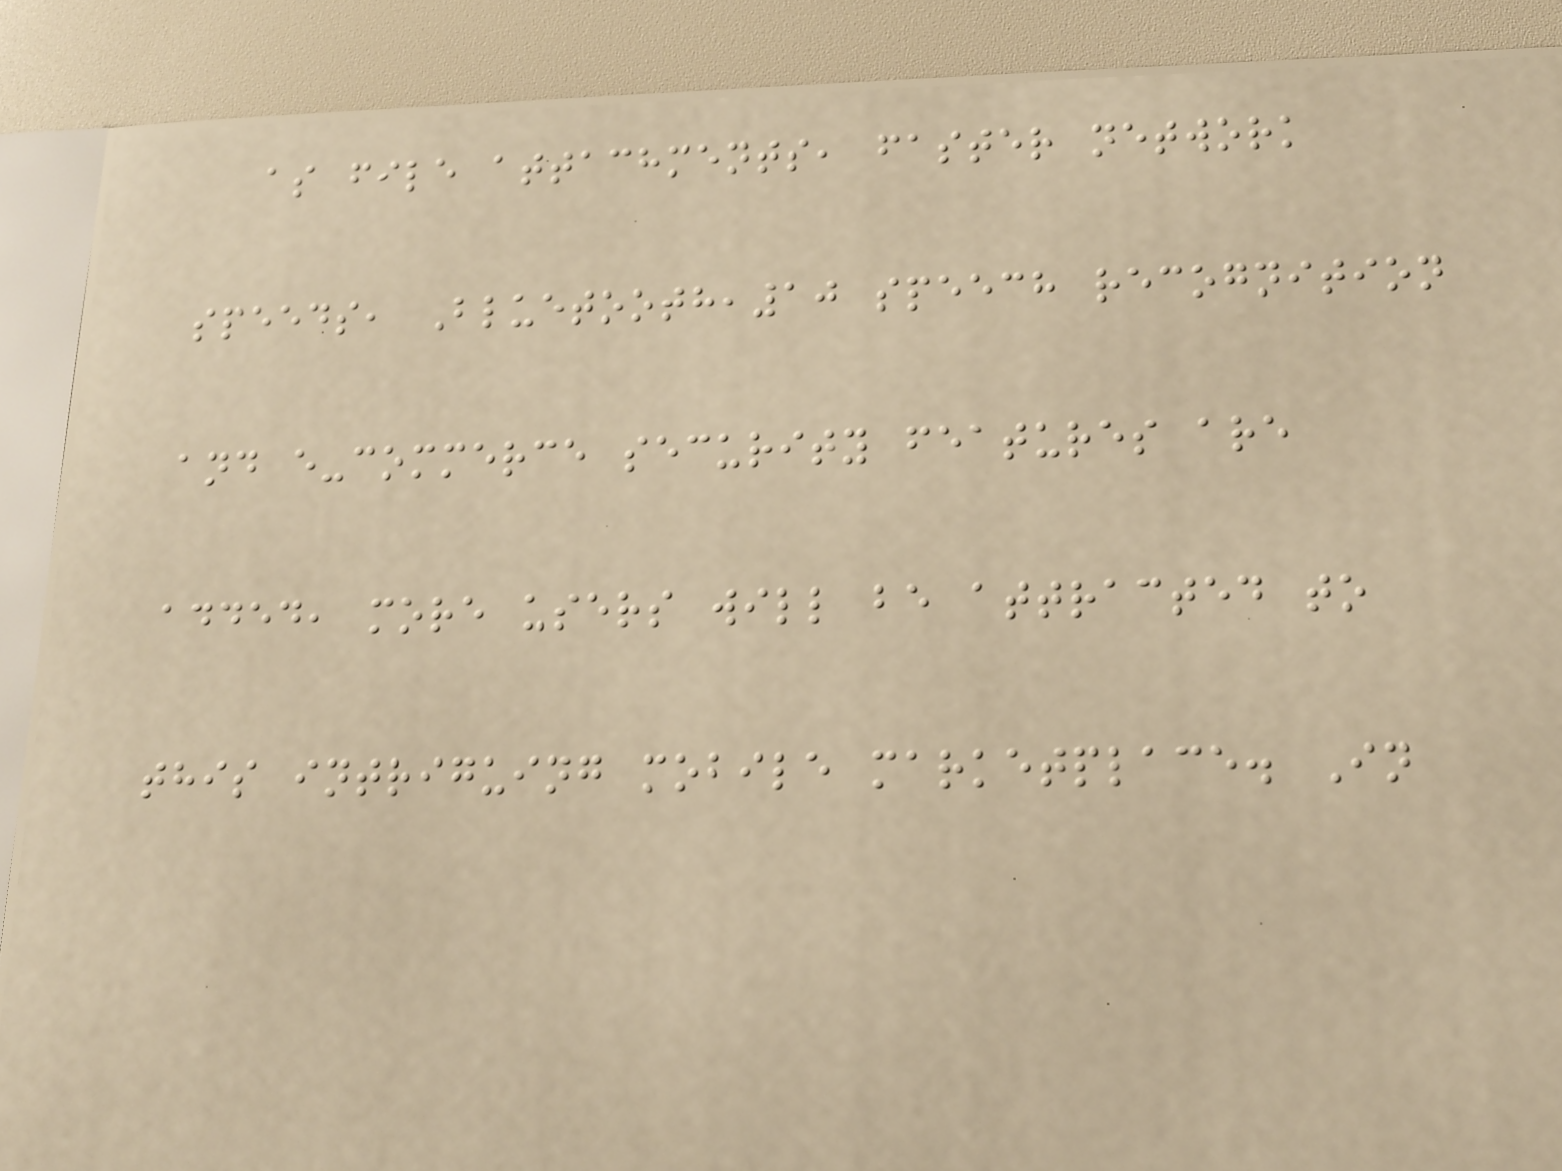as file attachments, faster network
speeds, Bluetooth,10 speech recognition
and e-commerce security features are
added, more users will be attracted to
this intriguing mobile marketplace. In
